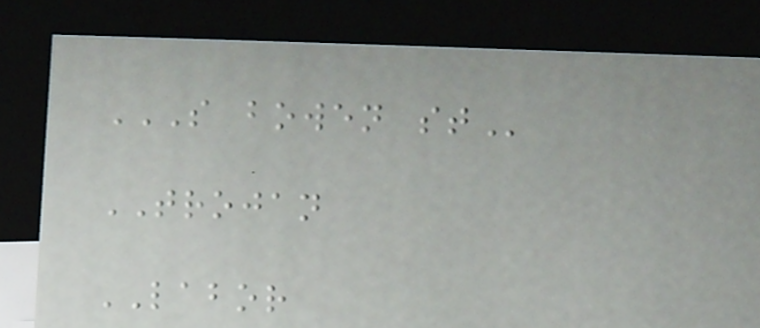S BOWEN ST
TROJAN
LABOR
